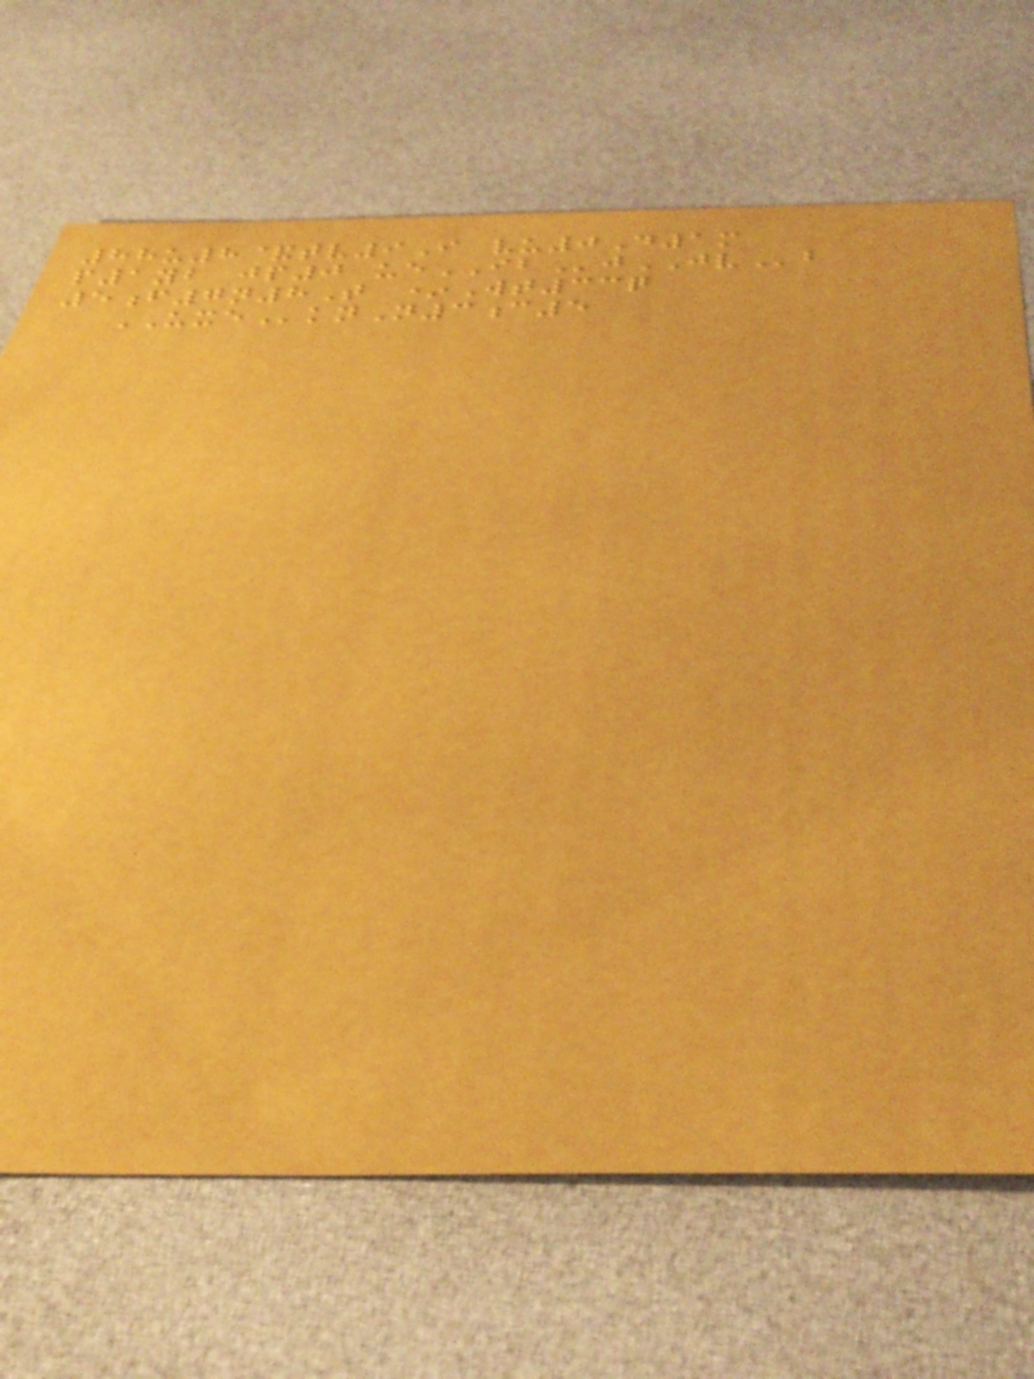88u8&tv9I vu0D1m
p1yb jp0 ueIBjJVb
5f7n8T *Wt33q
UXEknN3c5
